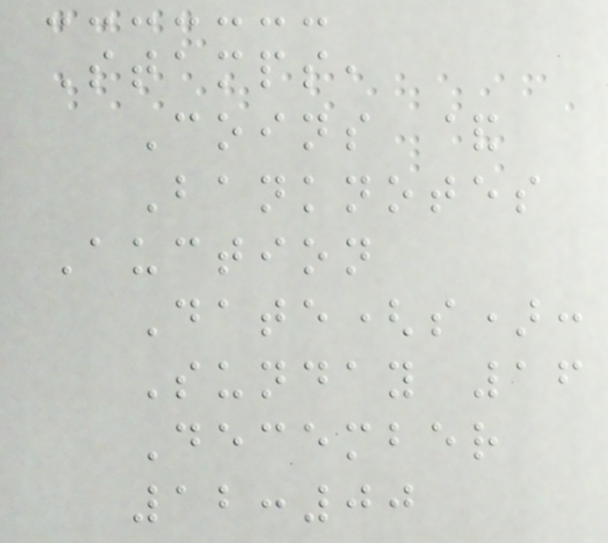Stamps,
Coins &
Banknotes
Auction
Date(s):
Sunday 16
December
12:00
